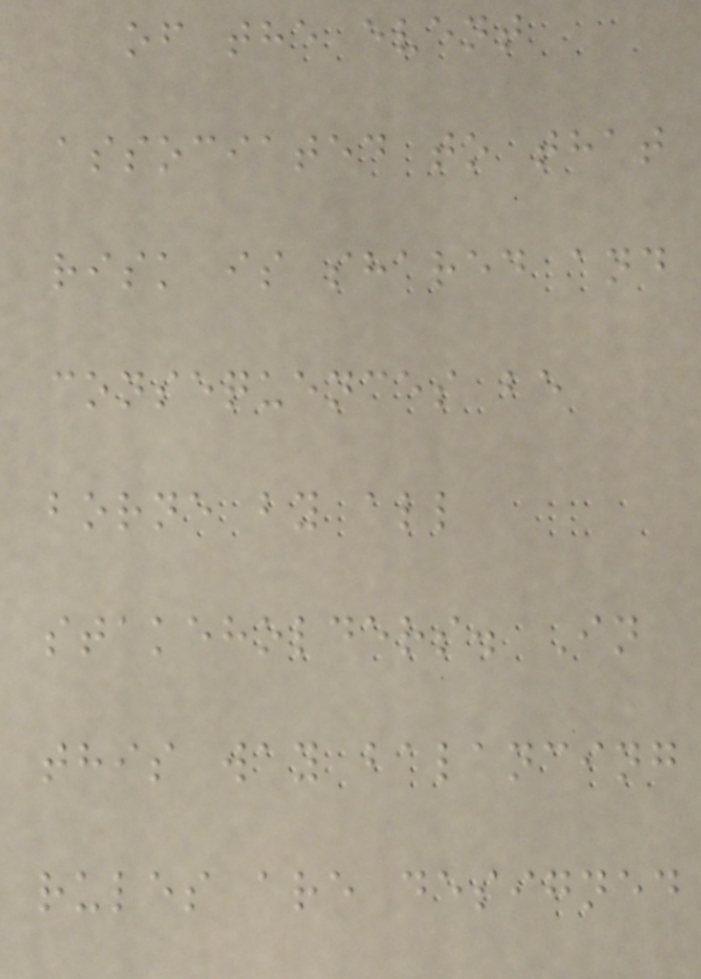of the event
associated to that
risk is shared and
consequences be
borne by all
stakeholders. In
this way balancing
rules are designed
